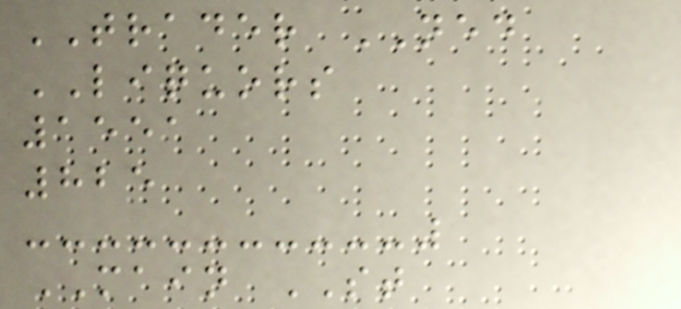TRADER NED
LIQUORS
1551
825
MAIN ST
